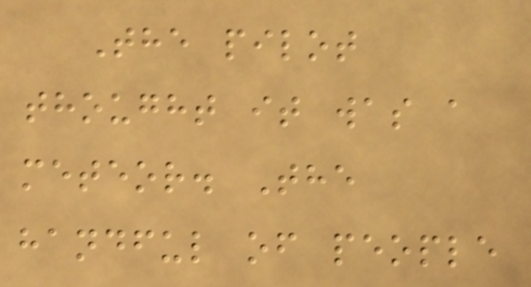The pilot
thought it was a
meteor. The
handful of people
